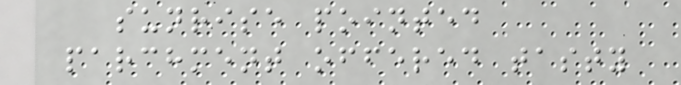sunrise pointed
parchment offered tasty
